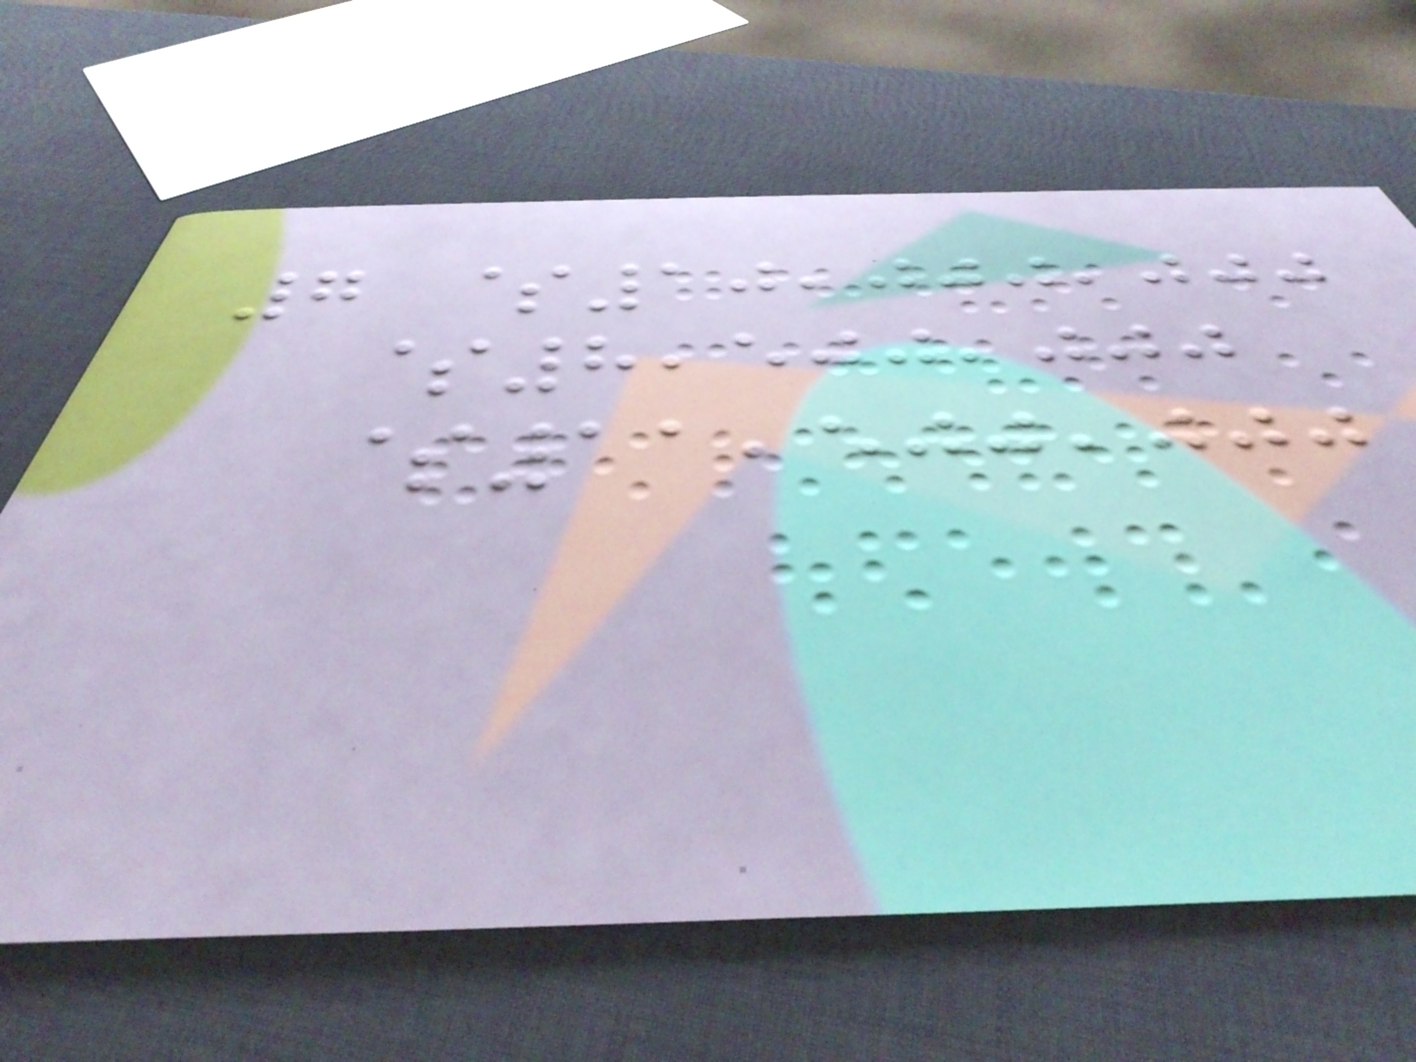7 $10,000,000
$8,500,000
$11,500,000
